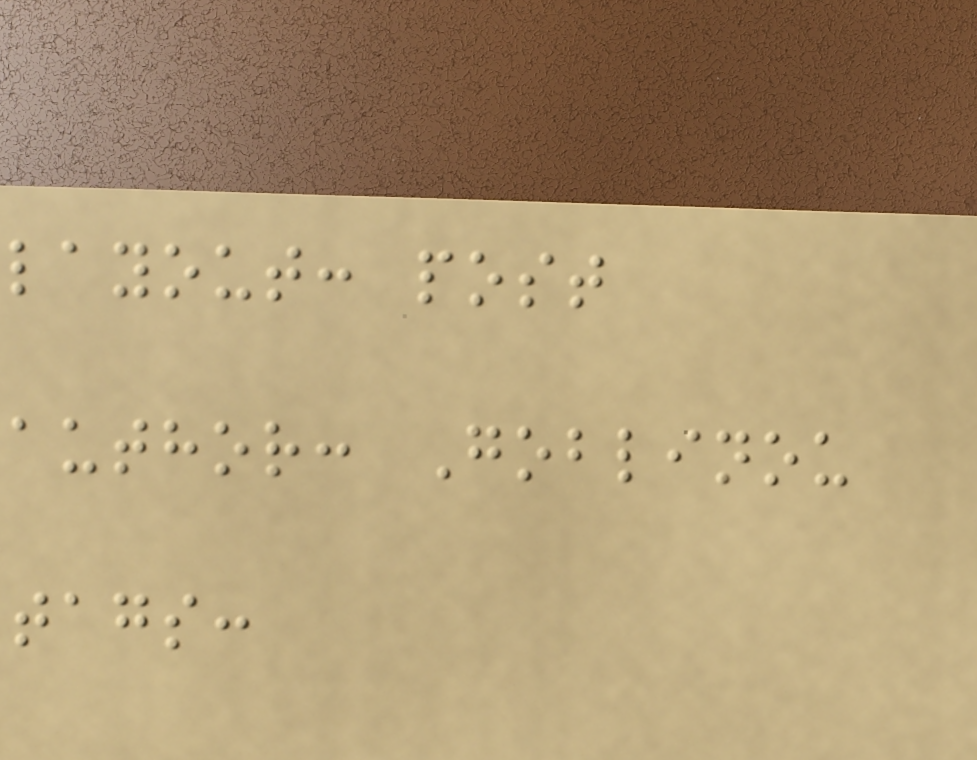layout: post
author: Goblinou
tags:
